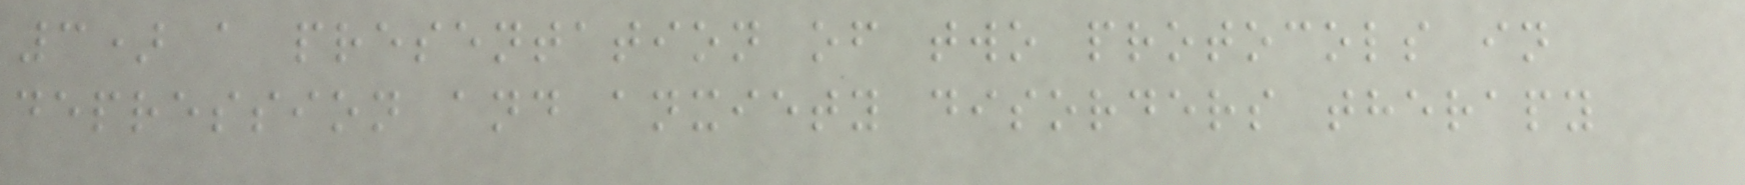3) a presentation of two protocols in
depression and anxiety disorders therapy
